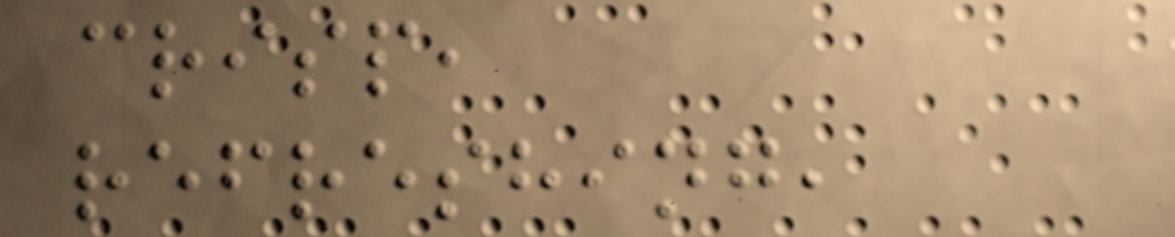crisp,
refreshing,
